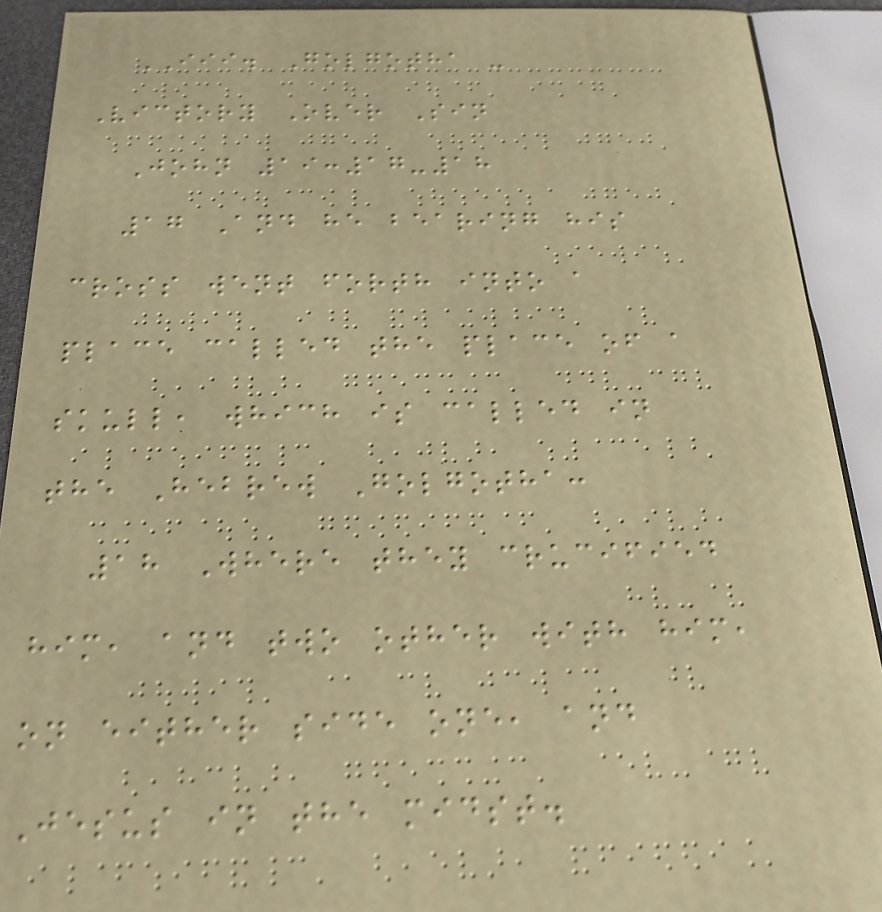III. Golgotha -
Victory Over Sin
John 19:17-18
17 And he bearing his
cross went forth into a
place called the place of a
skull, which is called in
the Hebrew Golgotha:
18 Where they crucified
him, and two other with him,
on either side one, and
Jesus in the midst.
